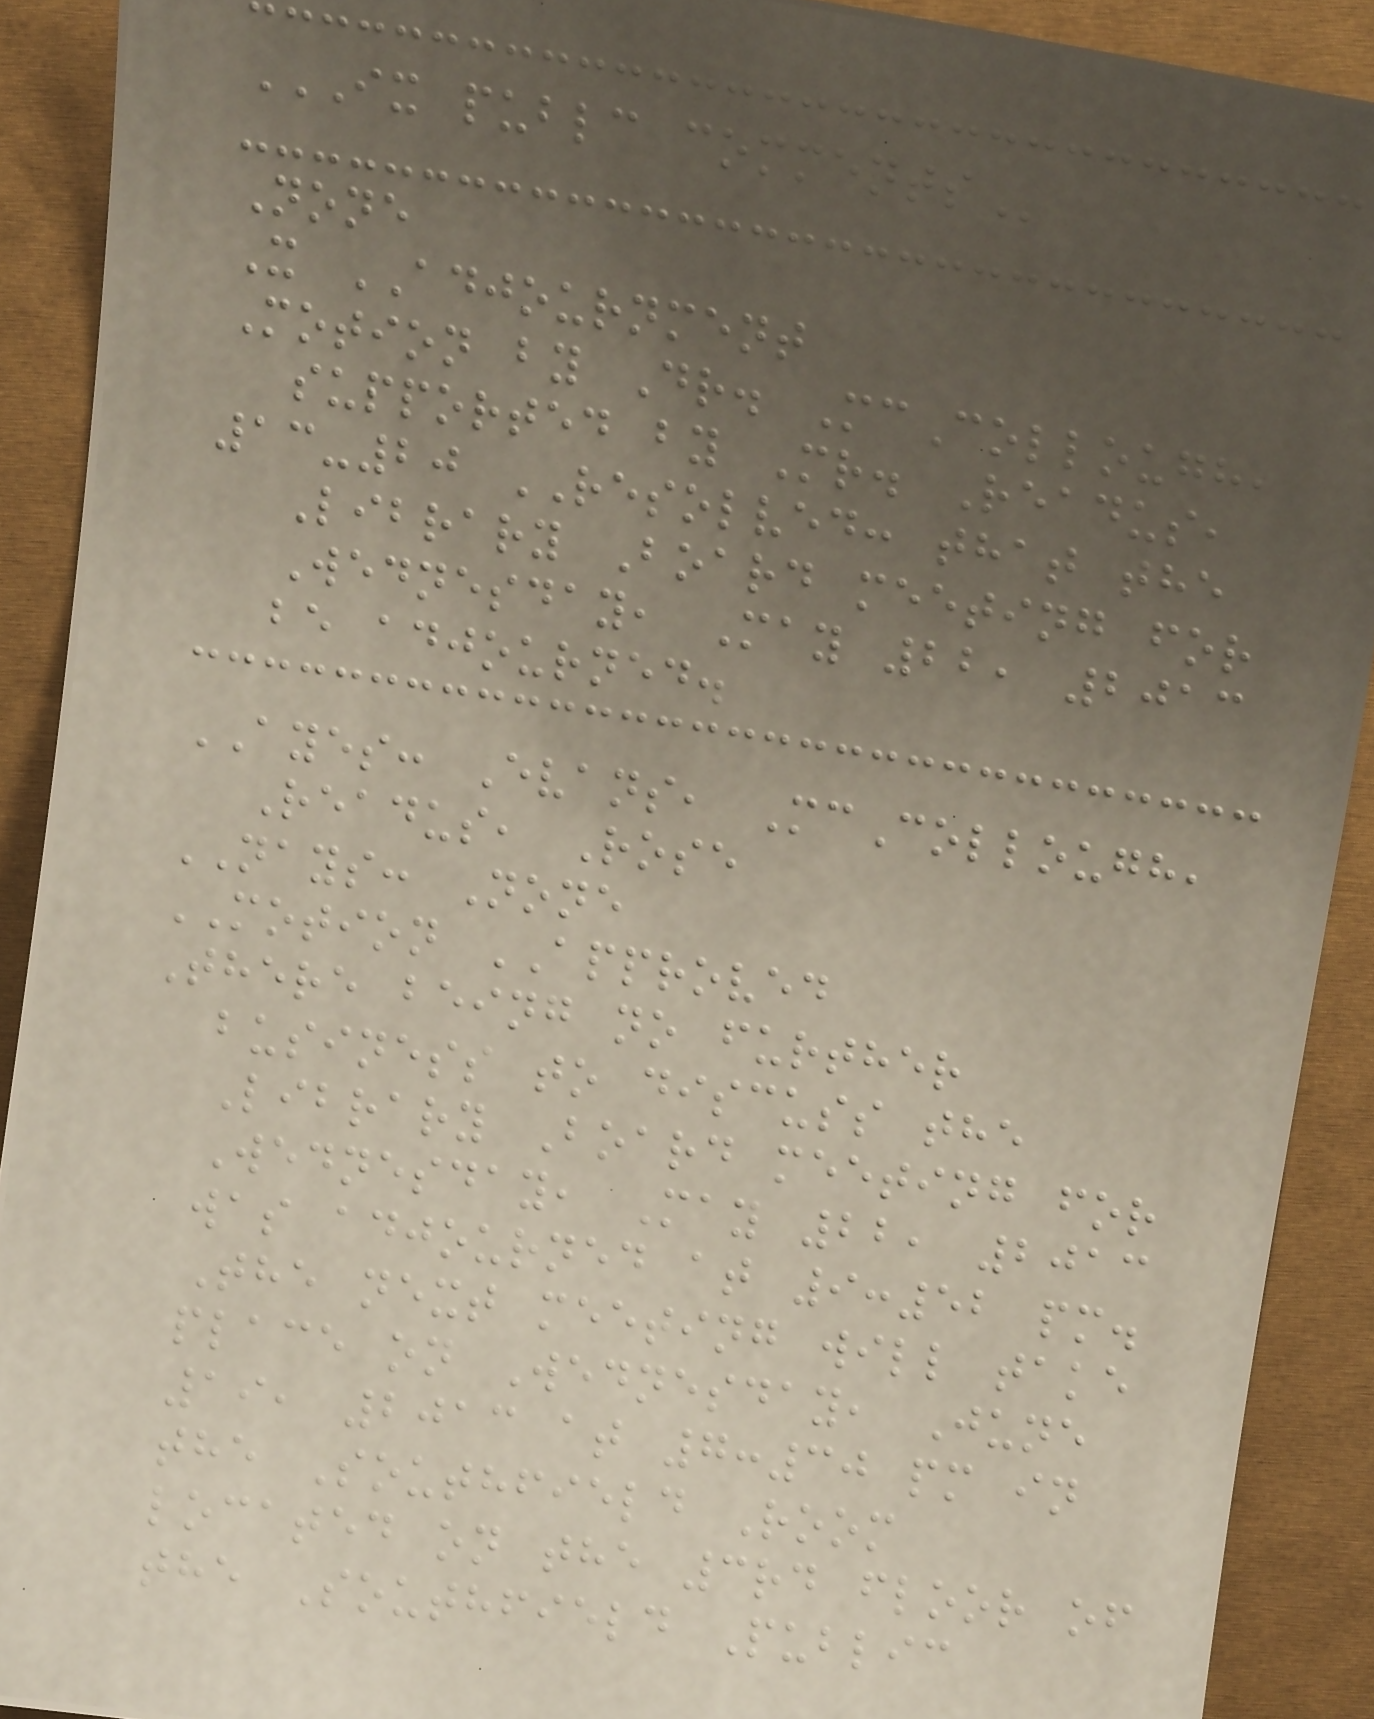IX PUBLC COMMENTS
None
X ADJOURNMENT
Motion by Dr. McCollough,
supported by Mr. Readus,
13-20 RESOLVED: that the
Library Board meeting for
Wednesday, May 22, 2013
be adjourned.
AYES: Evans, McCollough,
Readus, Rose
NAYS: None
MOTION APPROVED
There being no further
business to discuss the
Library Board meeting for
Wednesday, May 22, 2013
was adjourned at 9:52 pm.
The next meeting will take
place on Wednesday, June
19, 2013 at 7:30 pm in
the Southfield Room
located on the 3rd floor of
the Southfield Public
